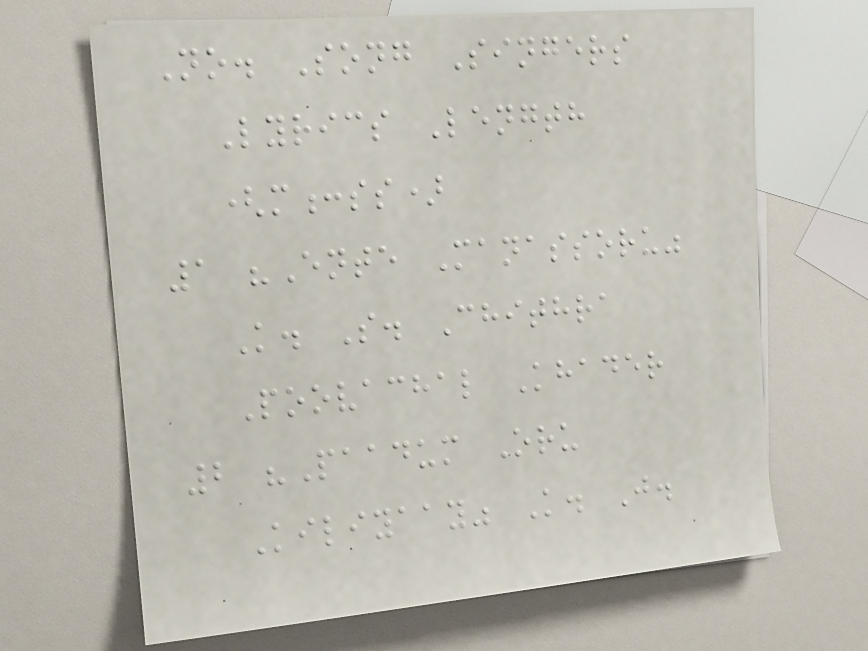No. Song Singers
Lyrics Length
(m:ss)
1 "Ente Manassoru"
K. S. Chithra
Poovachal Khader
2 "Paadum Oru
Kiliyaay" K. J.
